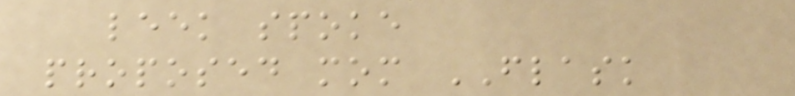leek spoke
proposed mom FLASK
